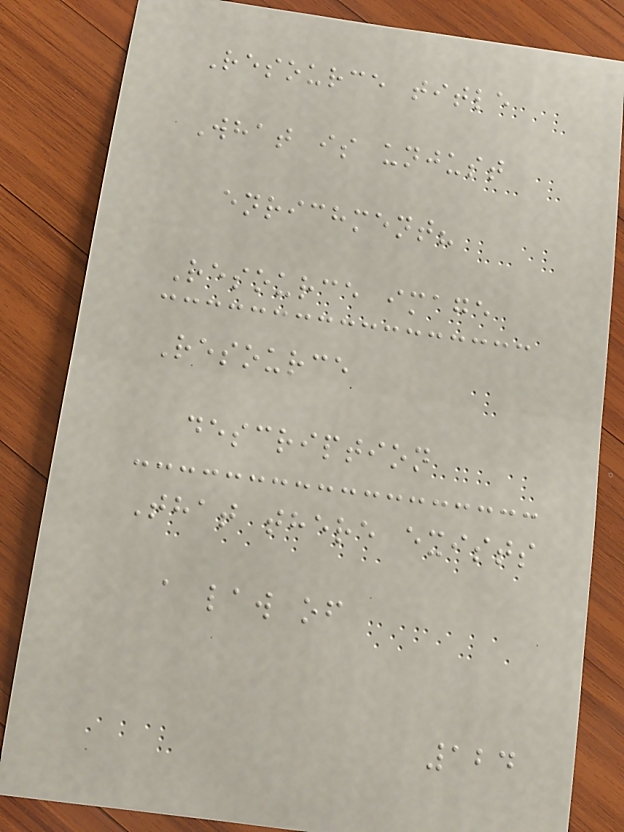Resource title
What is unjust
enrichment?
Resource image
Resource
description
That there exists
a law of
124
